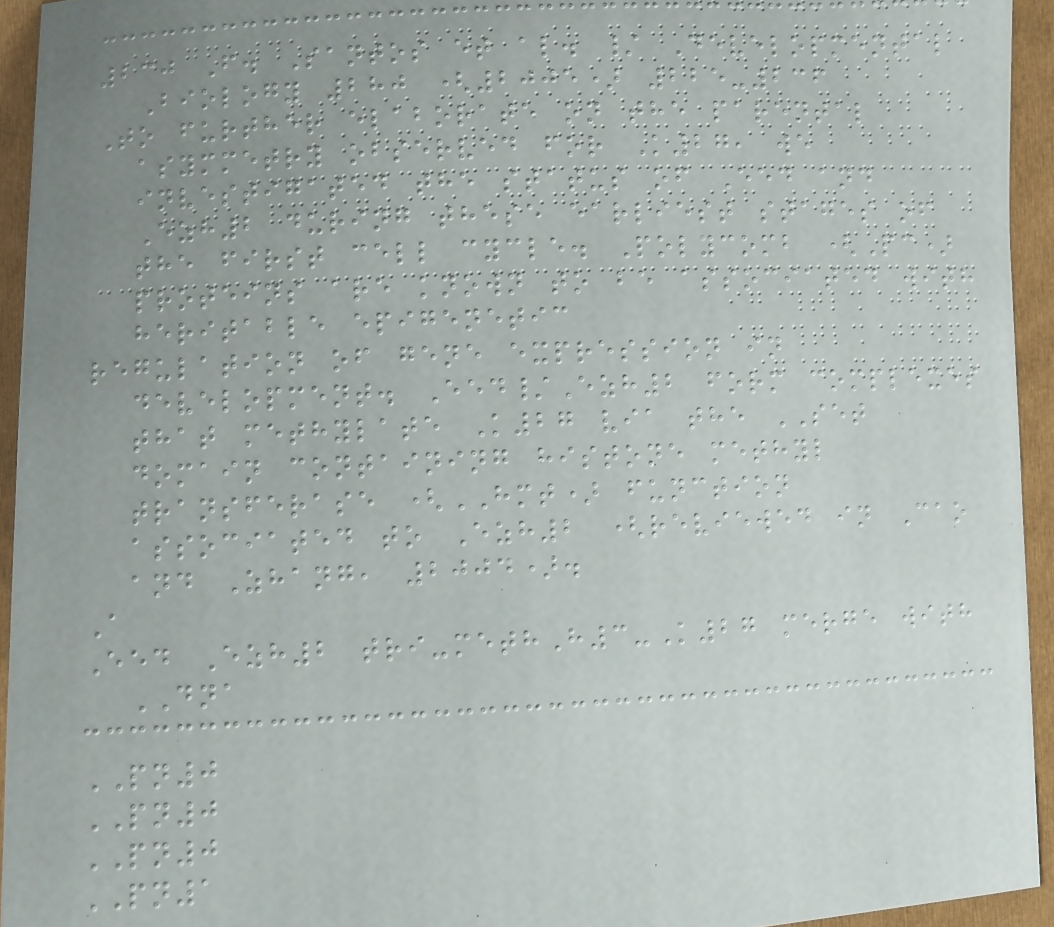230 F. Santos et al. / Developmental
Biology 280 (2005) 225-236
To further elaborate on the parental
asymmetry observed for K27, we
investigated the status of Eed and
Ezh2 during these earliest stages of
the first cell cycle. Polycomb (Pc)
proteins are known to be associated with
heritable epigenetic
regulation of gene expression in
development. Eed/Ezh2 form complexes
that methylate K27 via the SET
domain containing histone methyl
transferase (HMT) function
associated to Ezh2 (reviewed in Cao
and Zhang, 2004).
A
Eed Ezh2 tri-methH3-K27 merge with
DNA
PN0
PN0
PN0
PN1
